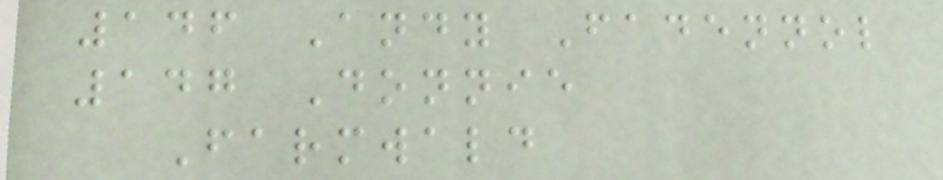146 Andy Fadennol
147 Donnie
Farmwald
